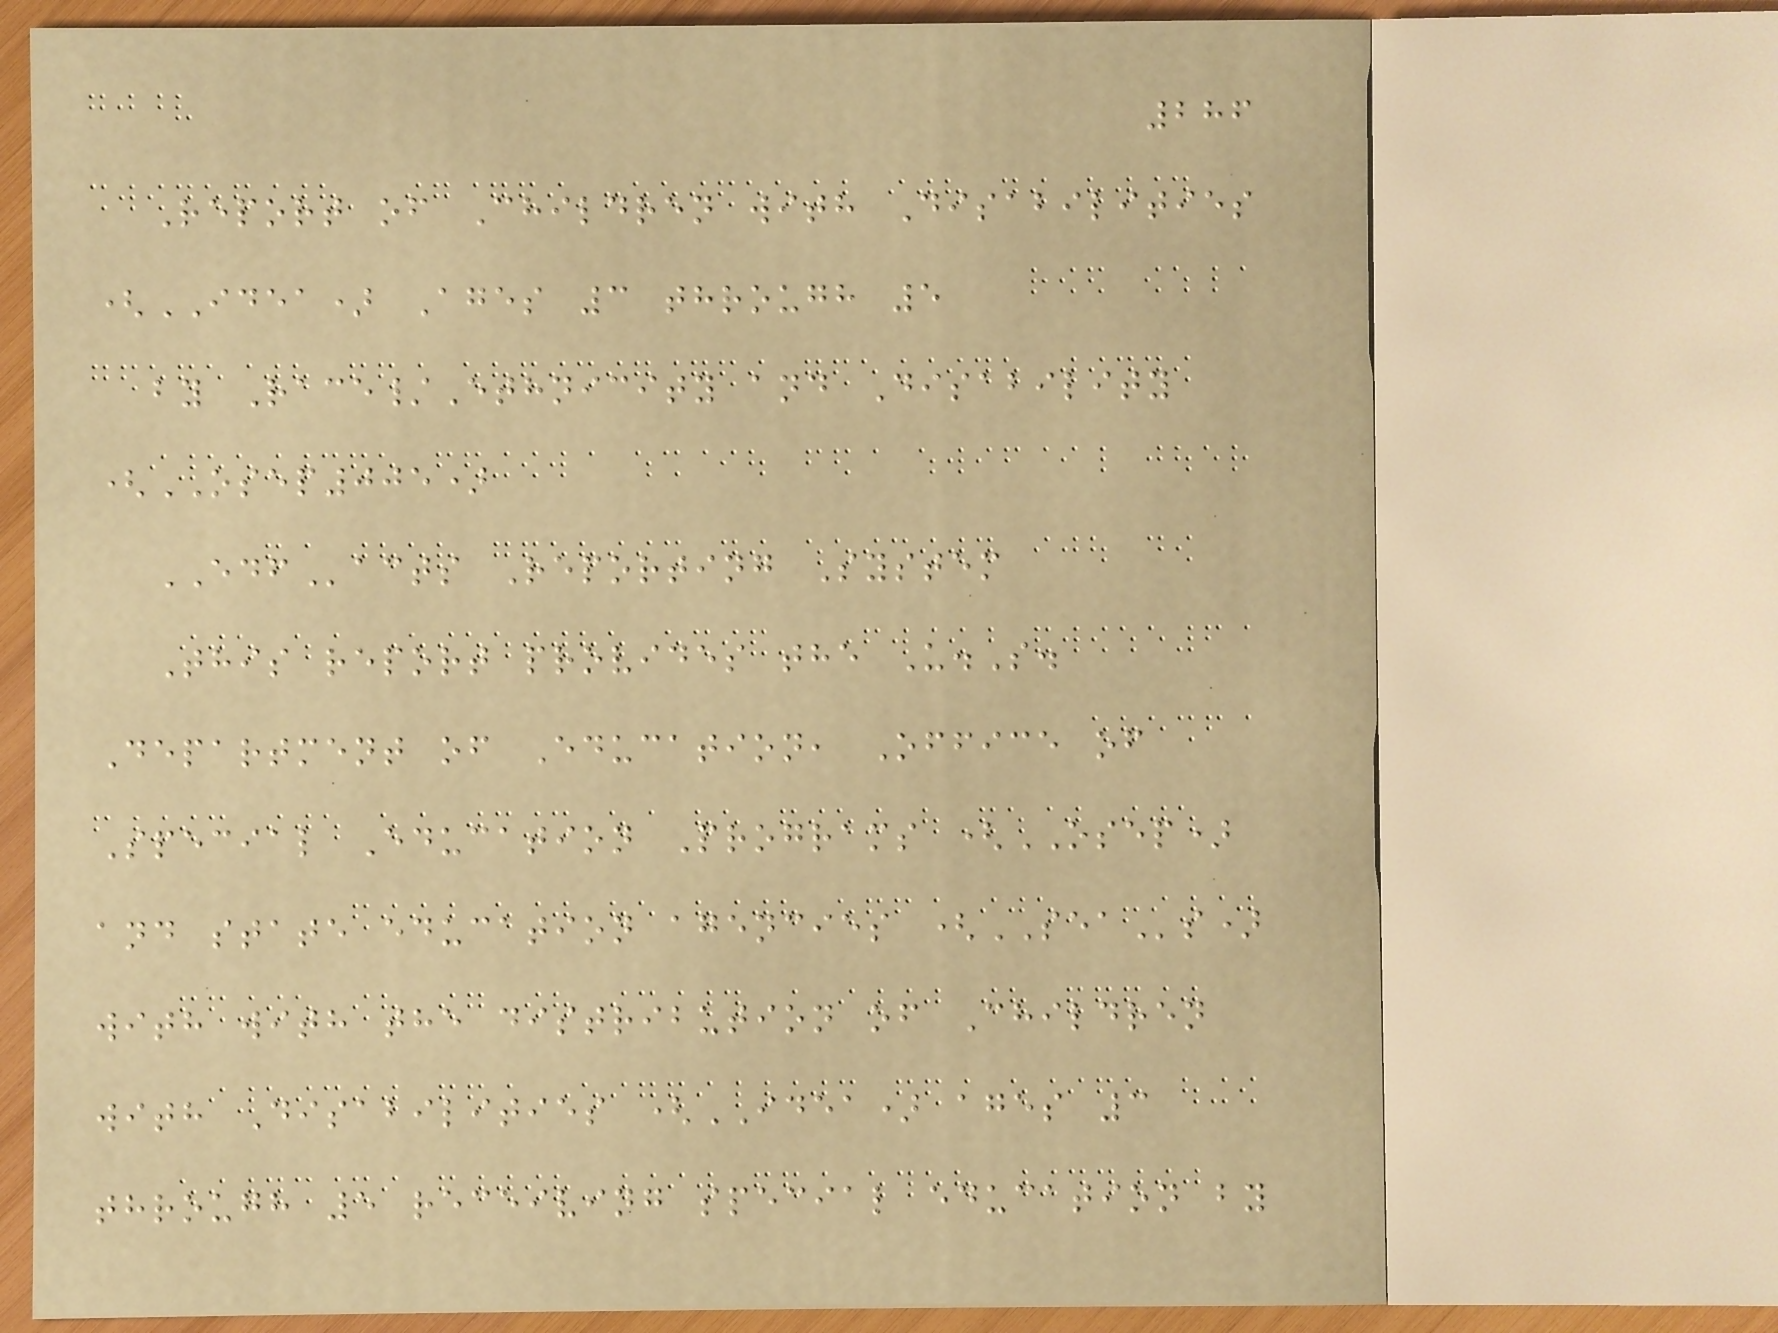286
Report of Children with Disabilities
(IDEA) Ages 3 through 5
by Race/Ethnicity and Disability
(OSEP005)
EDFacts Reporting System
This report provides the U.S.
Department of Education, Office of
Special Education Programs (OSEP)
and state education agencies (SEAs)
with with the distribution of Children
with Disabilities (IDEA) ages 3
through 5 receiving special education by
